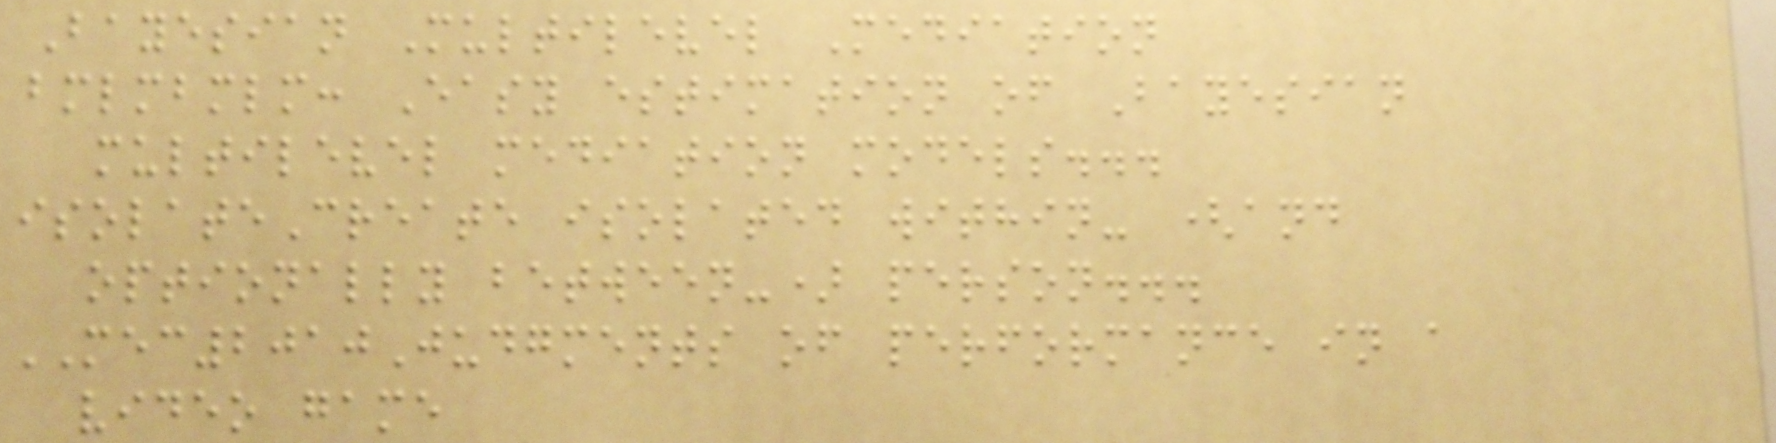Bayesian Multilevel Mediation
bmlmbmlm: Easy estimation of Bayesian
multilevel mediation models...
isolateCreate isolated within- (and
optionally between-) person...
MEC2010Judgments of performance in a
video game
